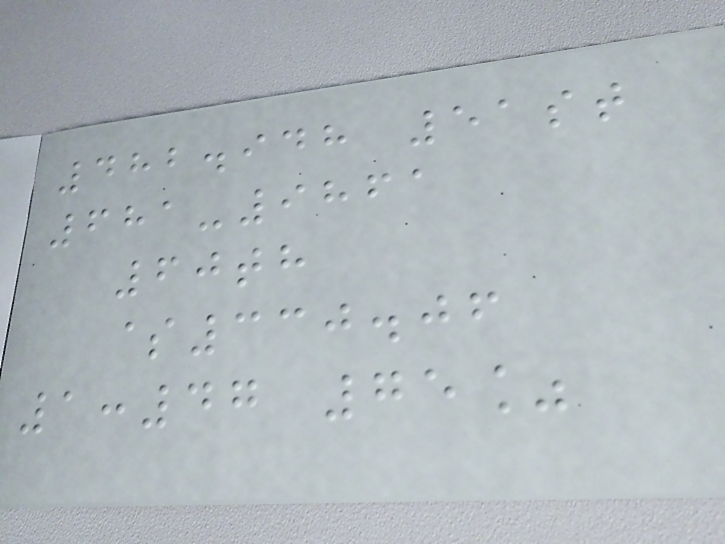482.948 51st
681-9861
60th
$330.06
1:47 75%
